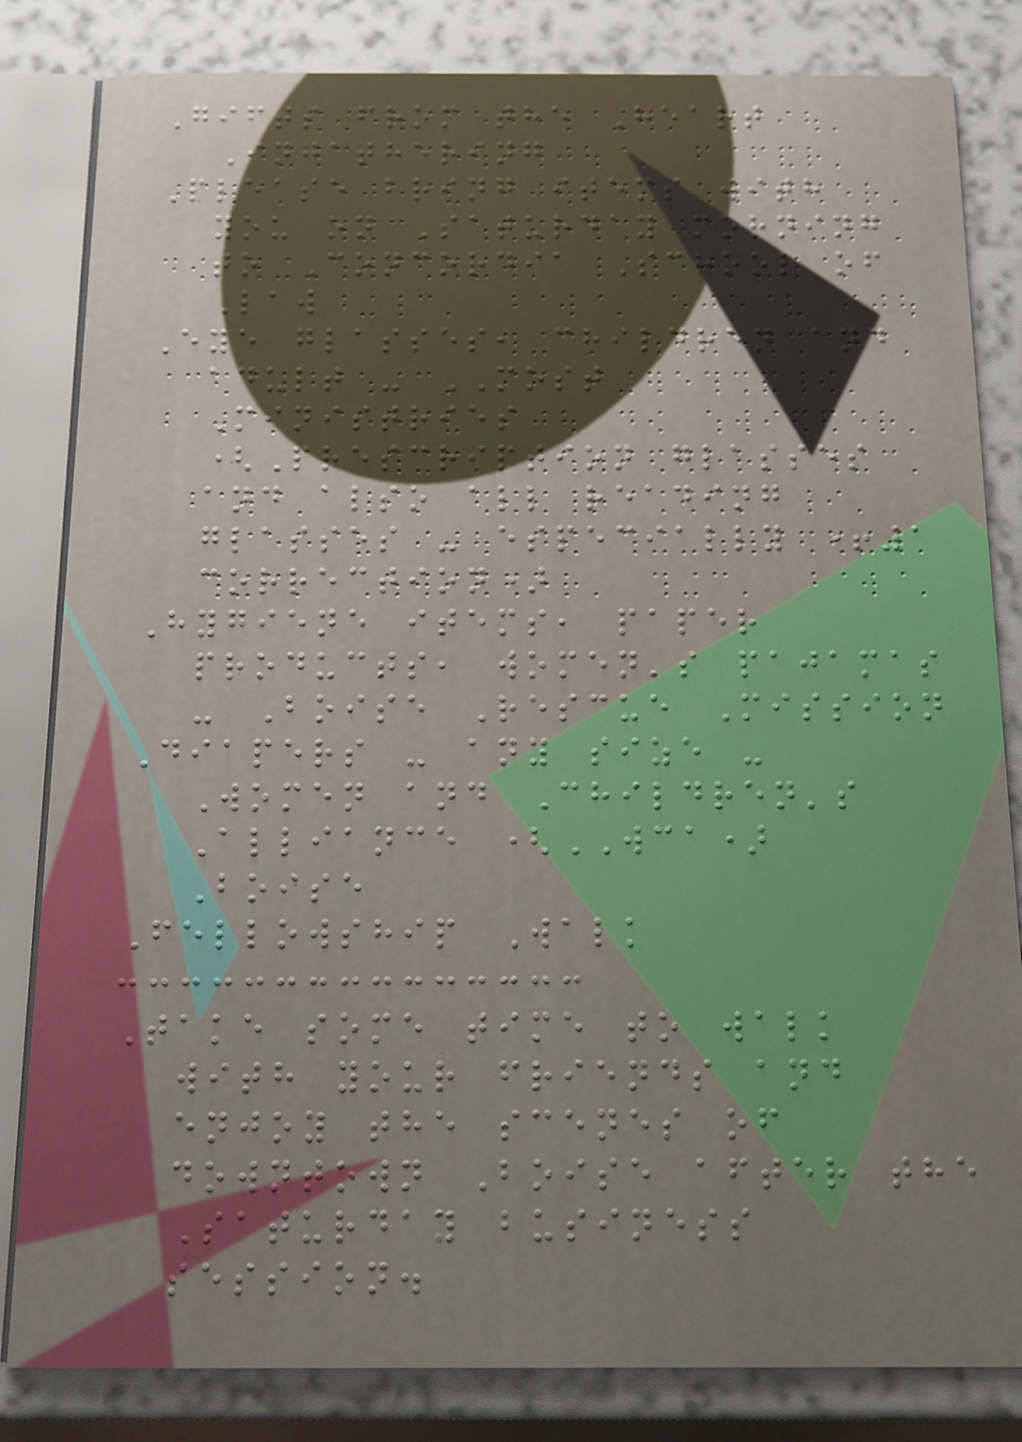Gifts from the Heart
Ingathering
Please bring items with
you on Saturday morning
to Concordia School of
Law
Eye glasses, children and
adult - MOST
Ministries
(Prescription glasses
and also all reading
glasses - especially +1
correction)
Hygiene items, paper
products, women's pajamas
- Boise Rescue Mission
Diapers - any size -
Women and Children's
Alliance (WCA)
Boise
Fellowship Walk
Take some time to walk
with your friends and
enjoy the scenes of
downtown Boise after the
Saturday business
session.
